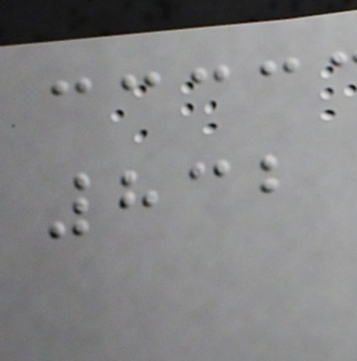832
